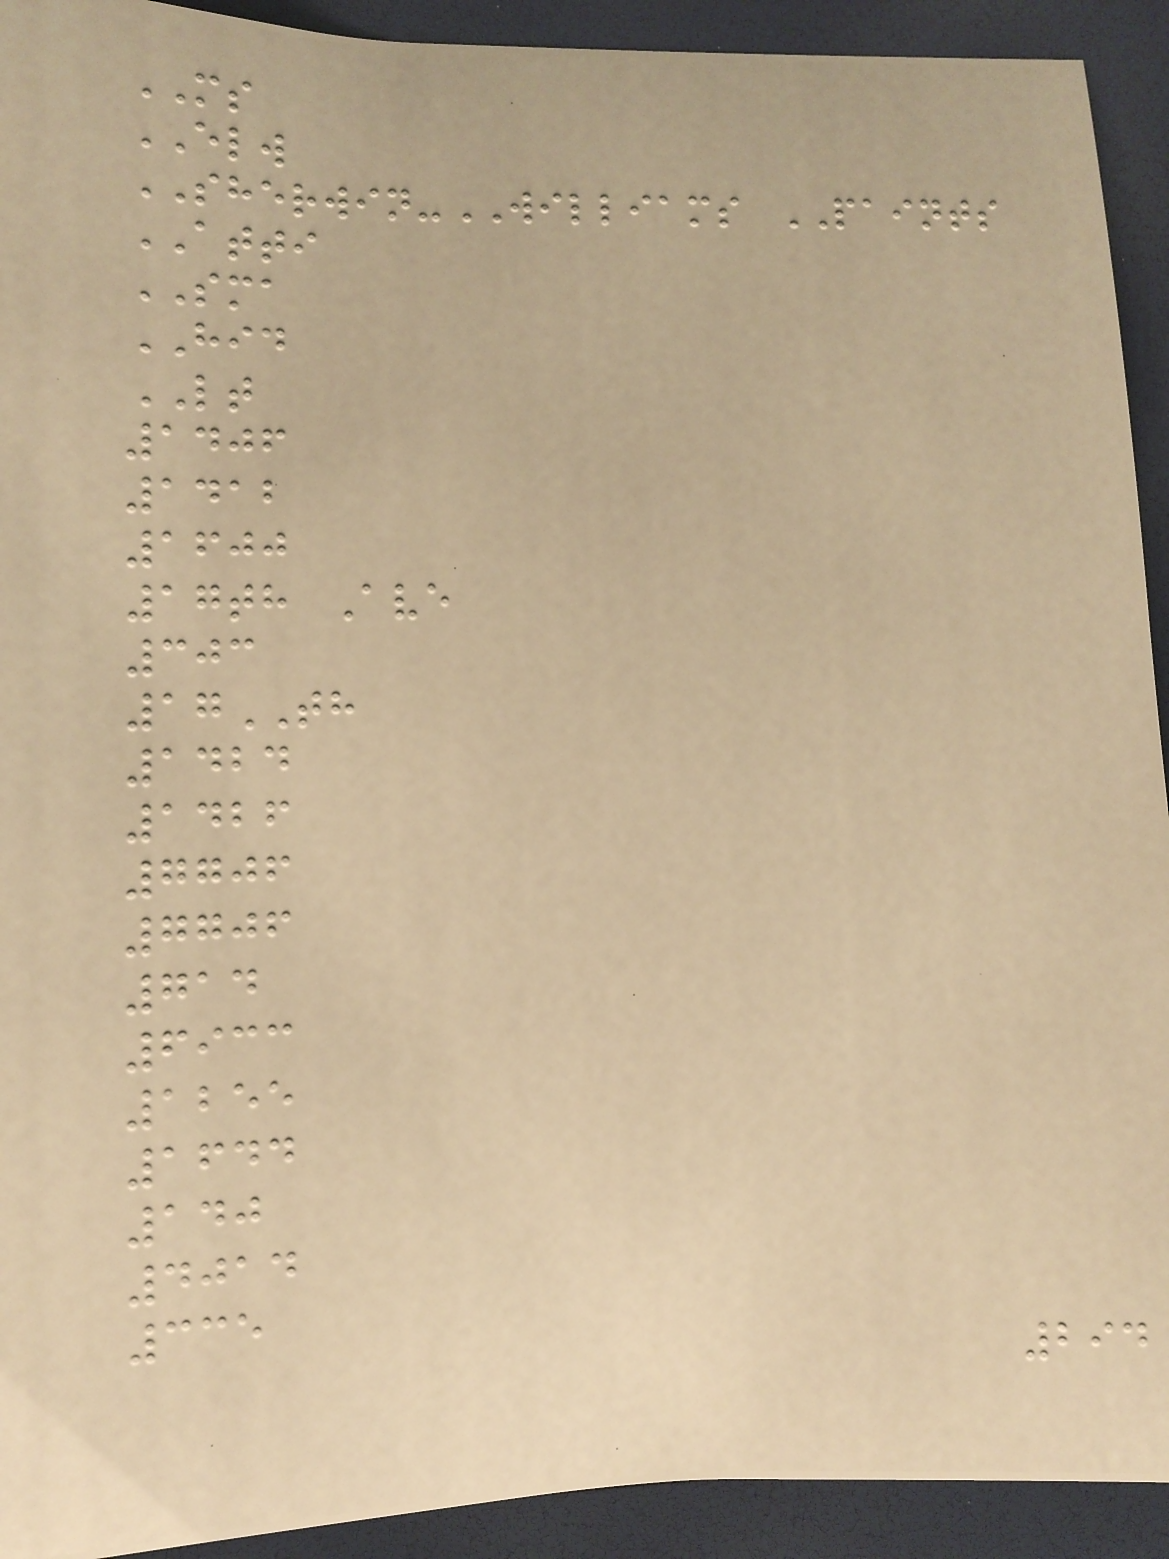MS
ELW
SHERWIN-WILLIAMS PAINTS
ATTI
SMA
HID
LT
1406
1412
1600
17th Ave
303
17TH
1424
1426
7706
7706
714
6933
1255
1644
140
4014
335
294
